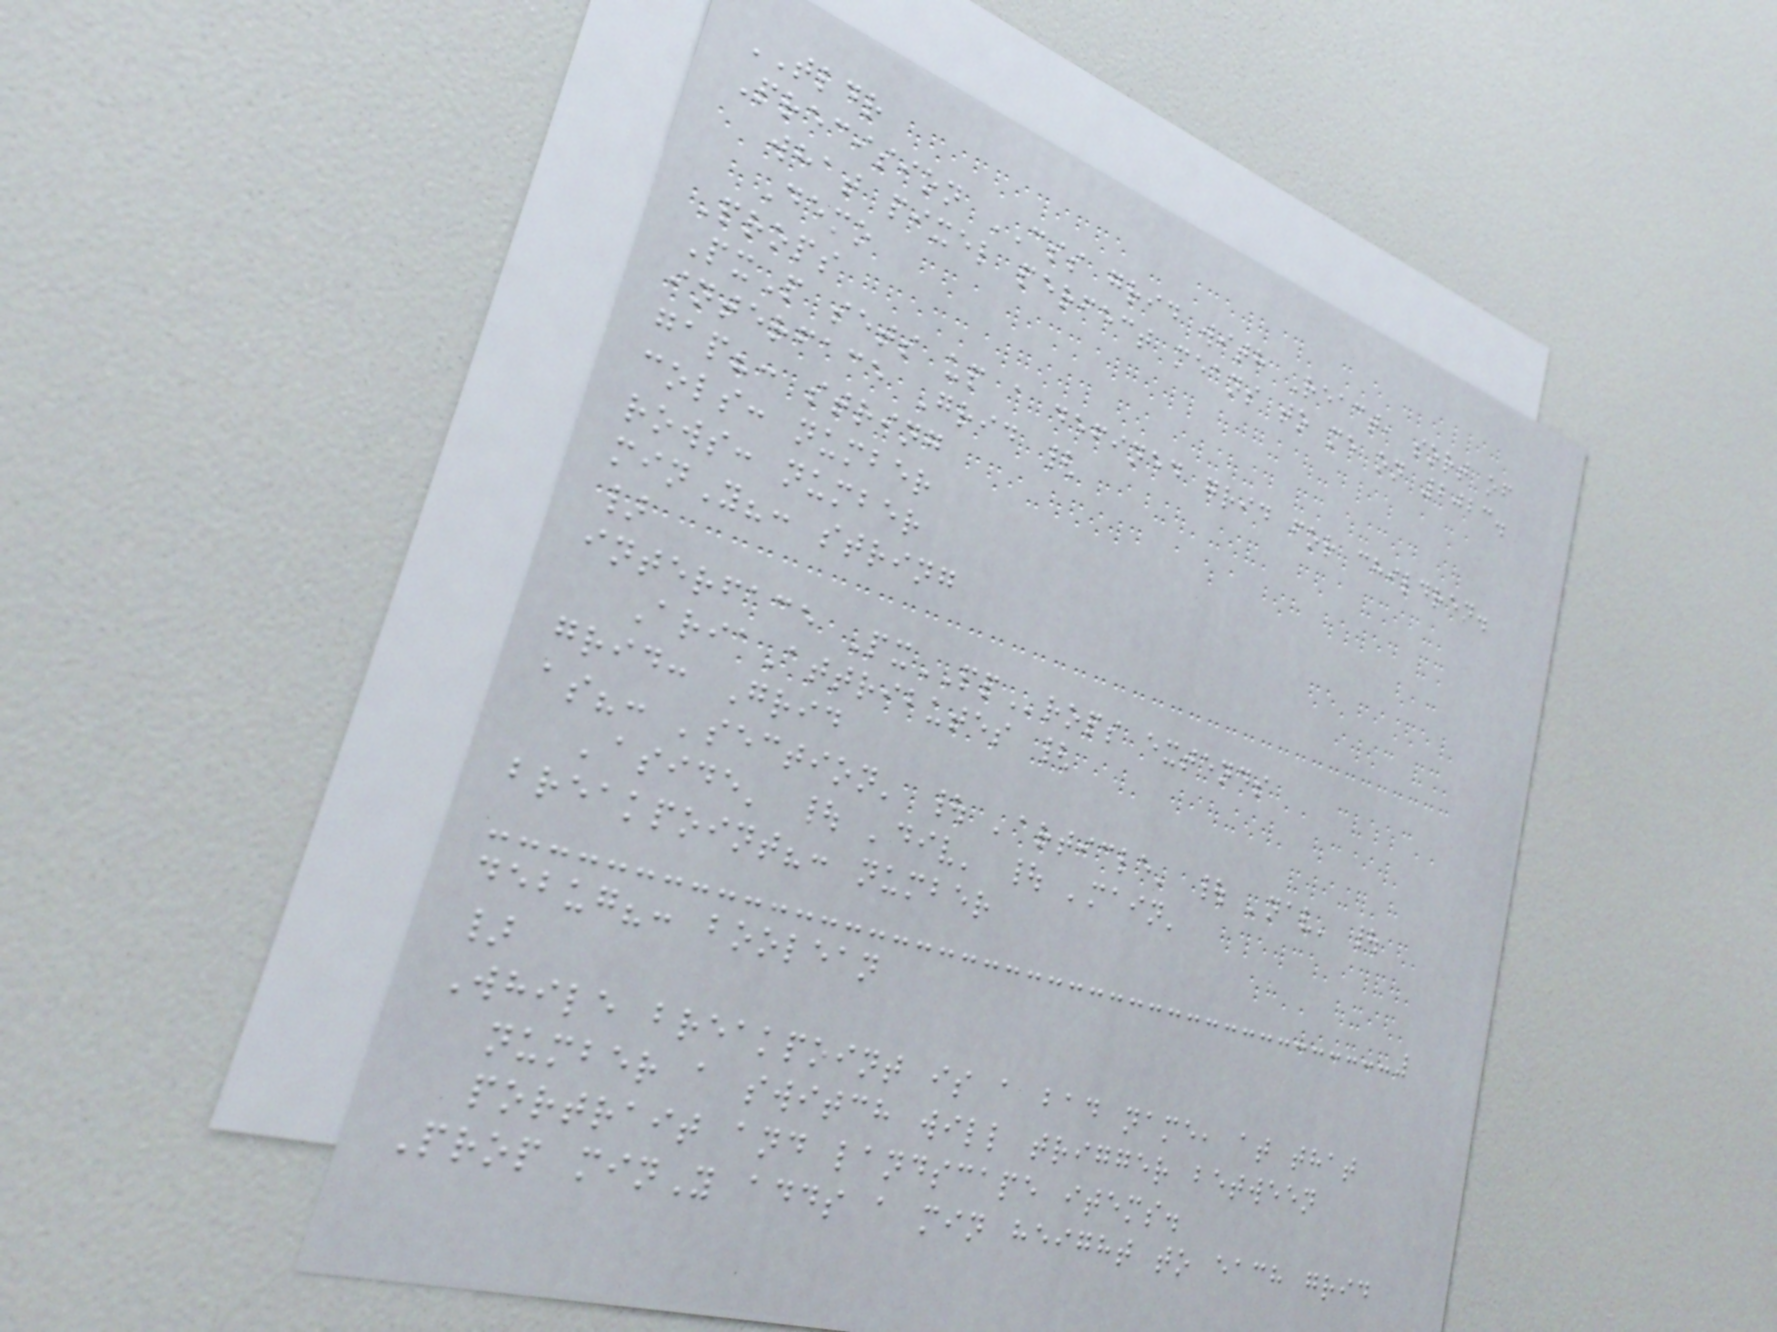TLDR
Precision CSS grid with React, sort of
what pixel perfect means to me on 2023.
Demo
Props
PxP sets up a defined grid for children.
interface Grid {
gap?: string
cols: number
rows: number
minY?: string
}
interface PxPProps extends
AriaAttributes {
grid: Grid
as?: 'section' | 'article' | 'nav' |
'aside' | 'div' | 'main'
breakpoint?: number
debug?: boolean
}
While breakpoint is a bad name, at that
number a switch will trigger between
portrait and landscape items.
Prop minY adds a min height to each grid
